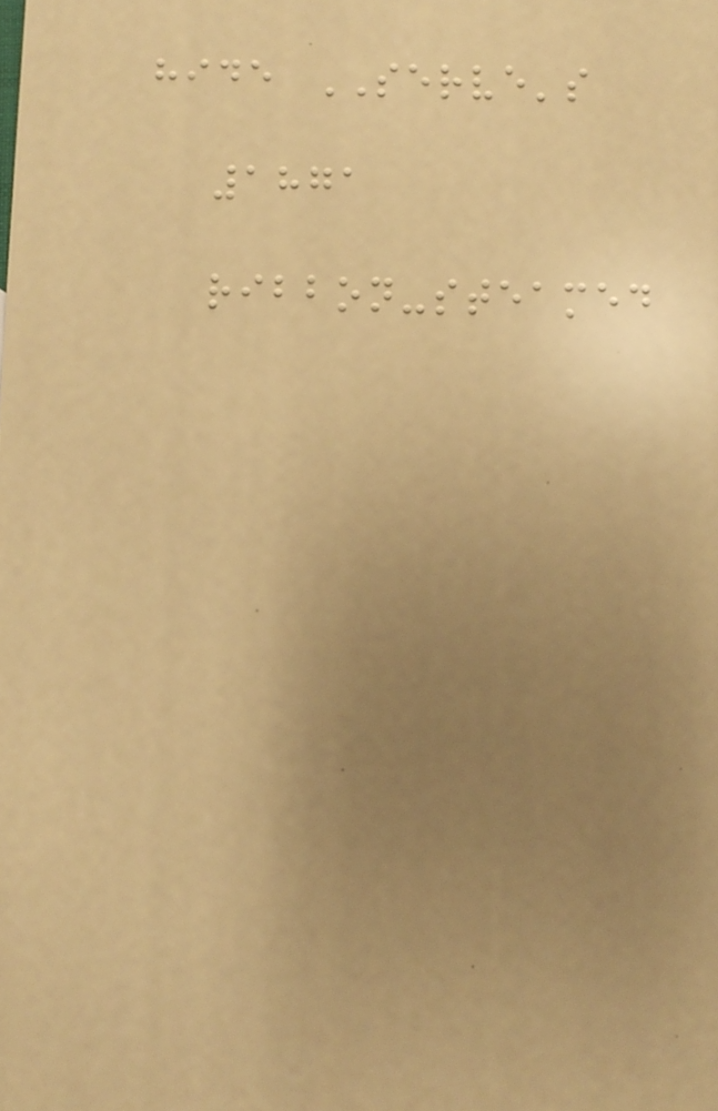hide SERVE's
1871
ribbon-steamed
